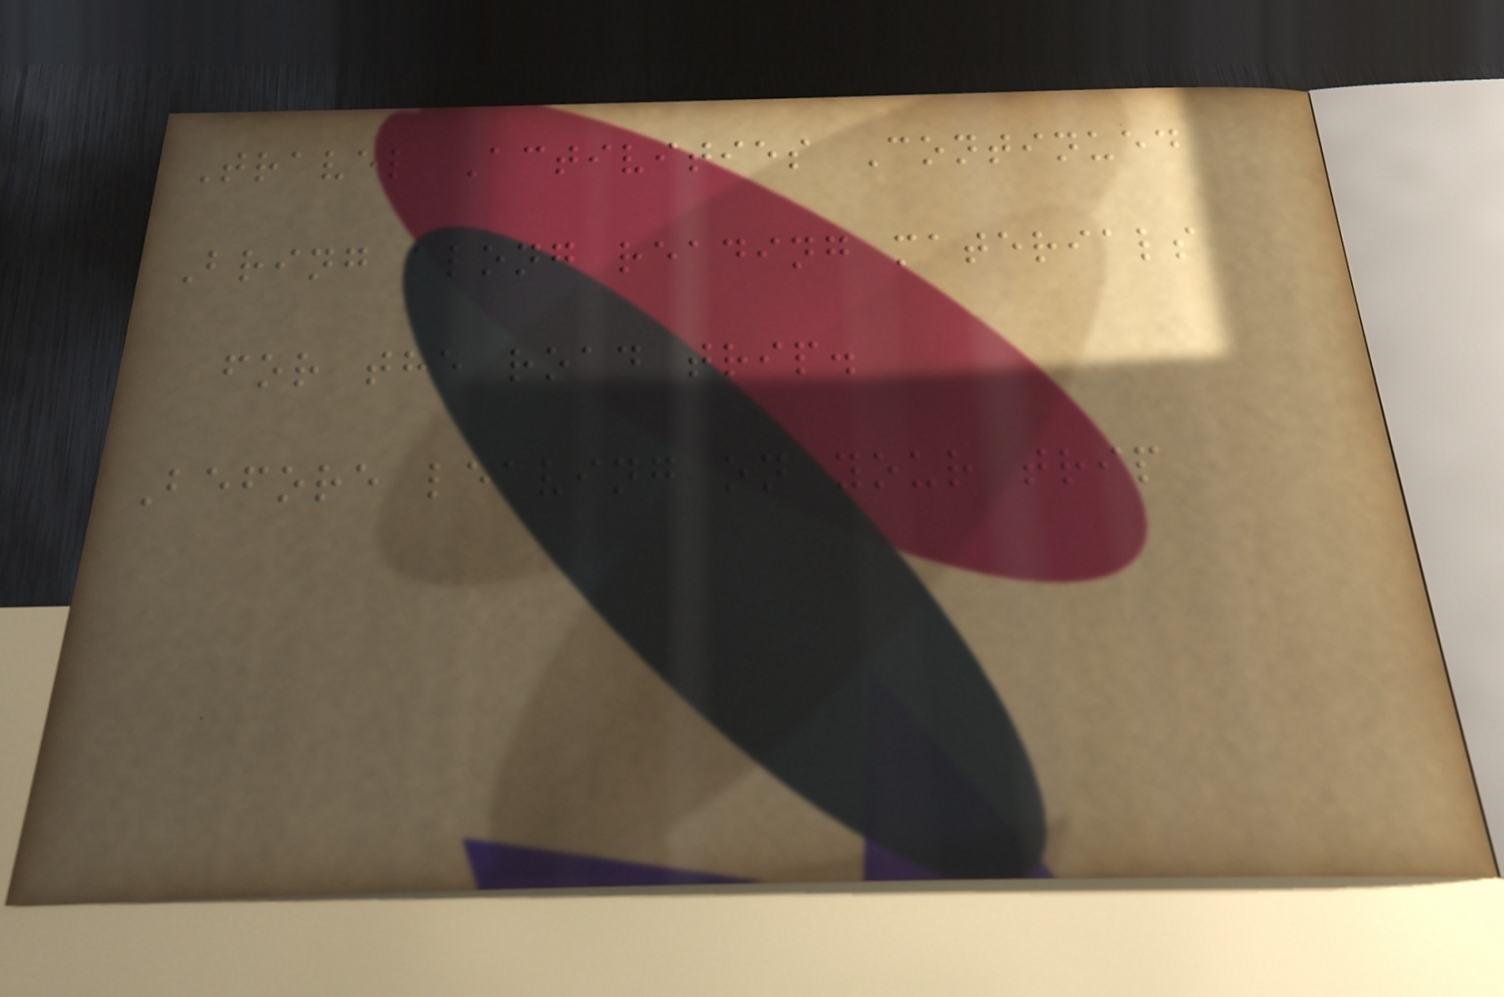Travel Activities Continued
Bring along reading materials
for the road trip.
Before leaving on your trip
